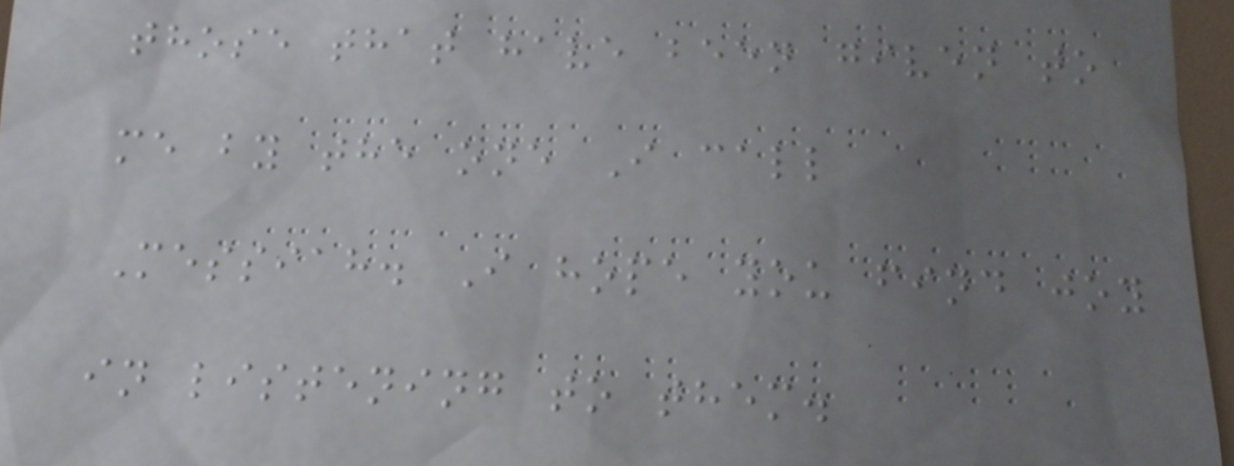those that have been given to
me by the one I call
Messiah. I hope you find joy
in listening to them.
